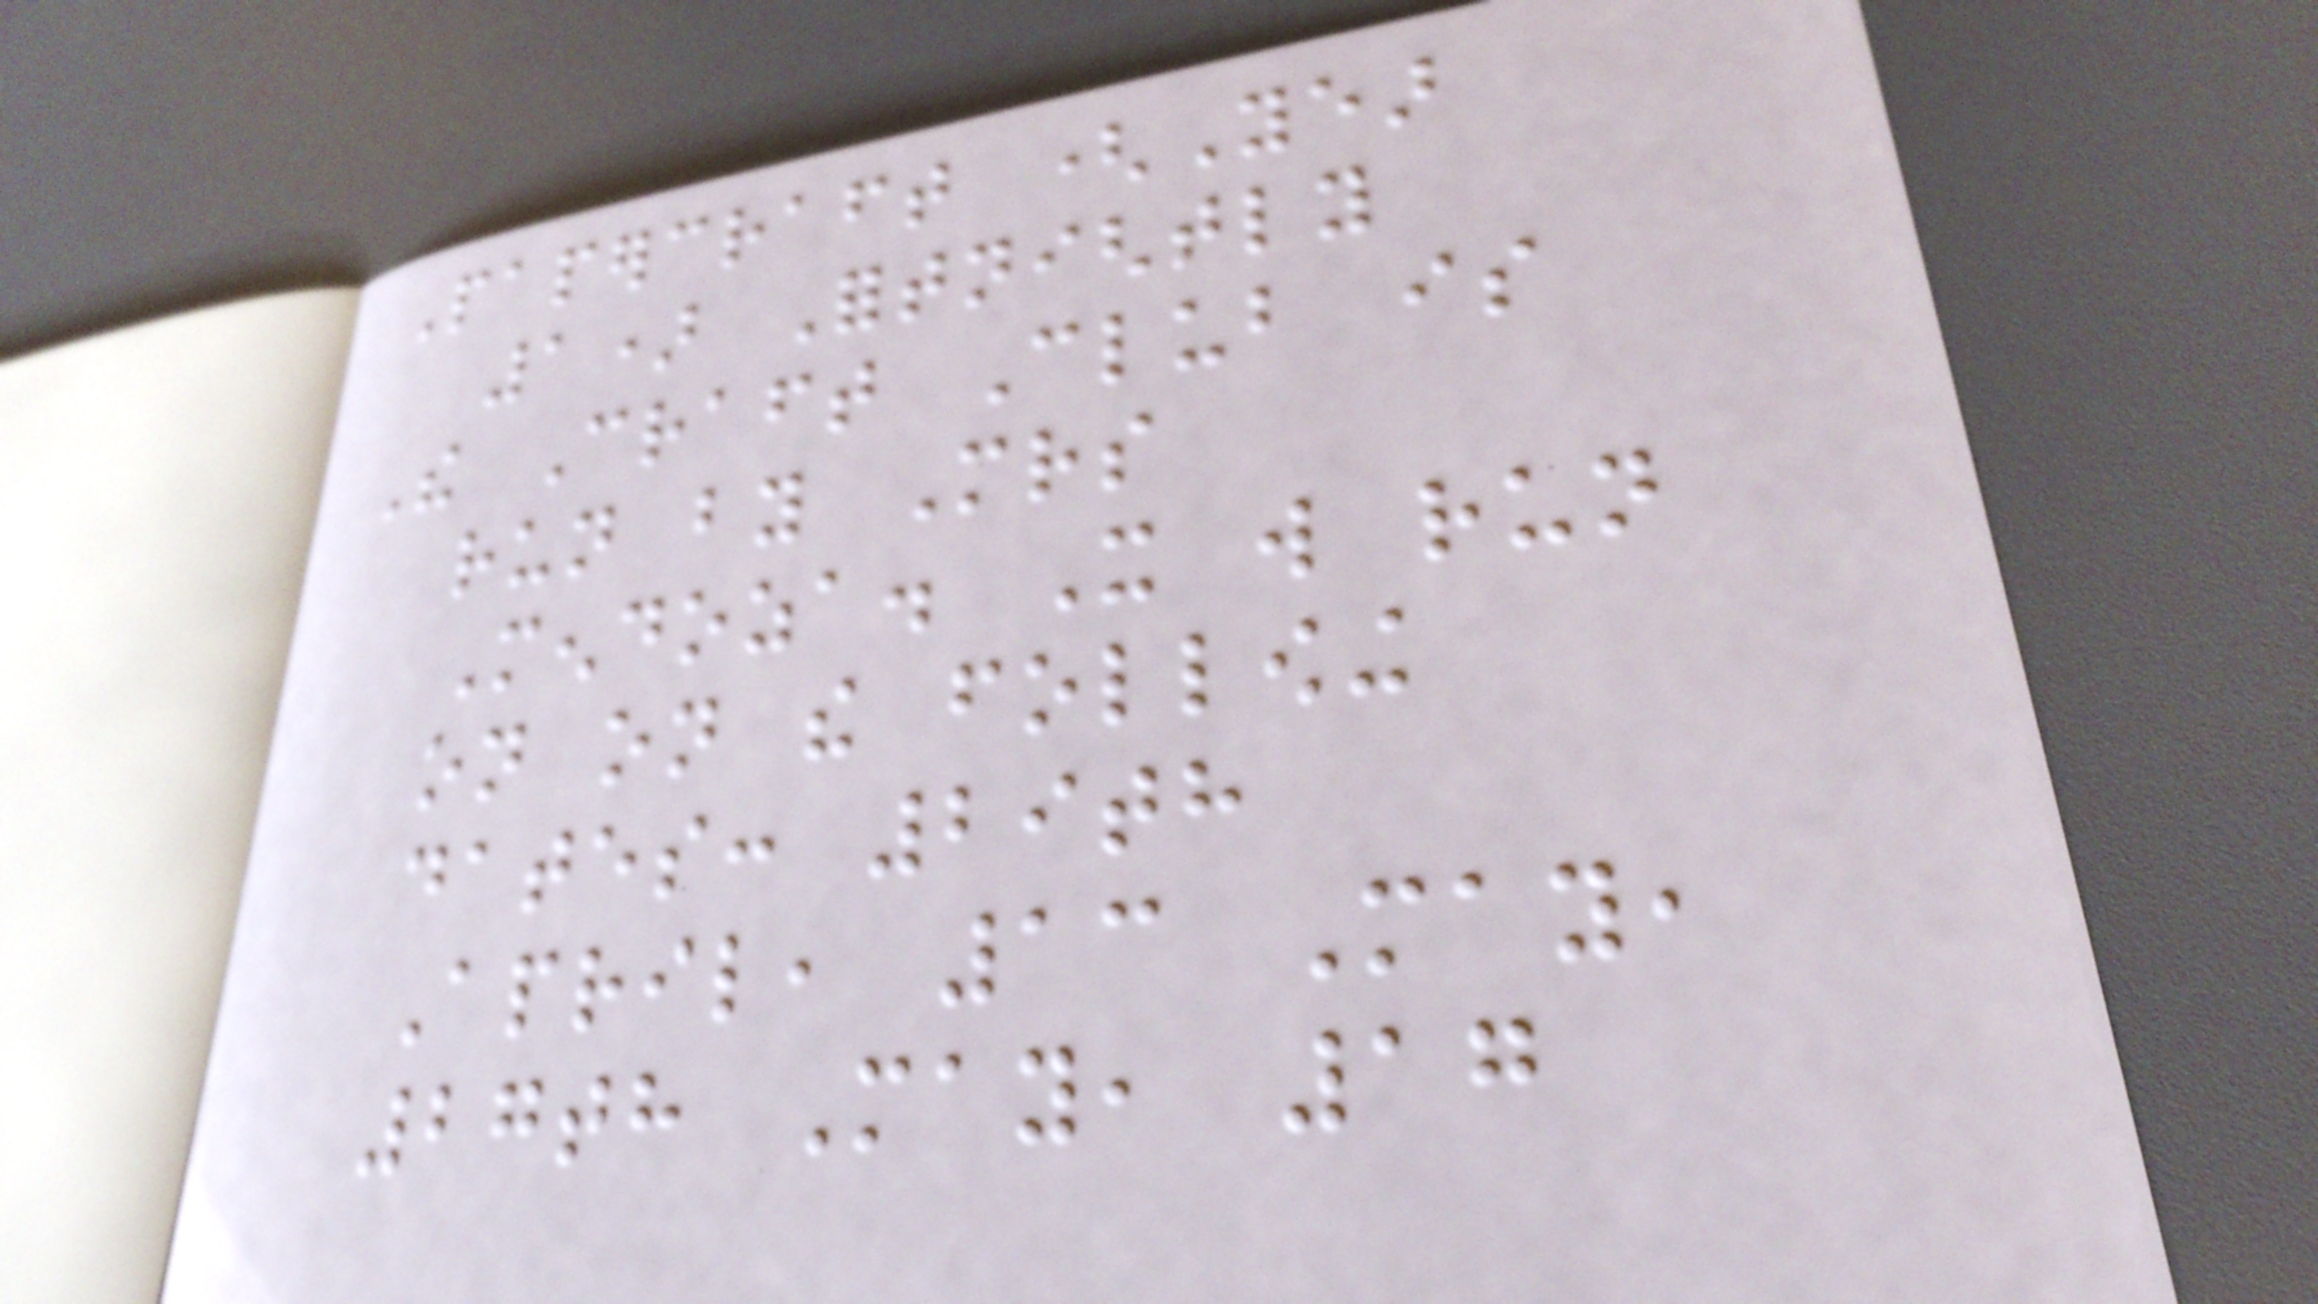Papercraft (Year
1) Fortnightly
The Craft Club is
run by Mrs
Mendoza. It will run
on on the following
dates: 29th
April, 13 May,
27th May, 17
